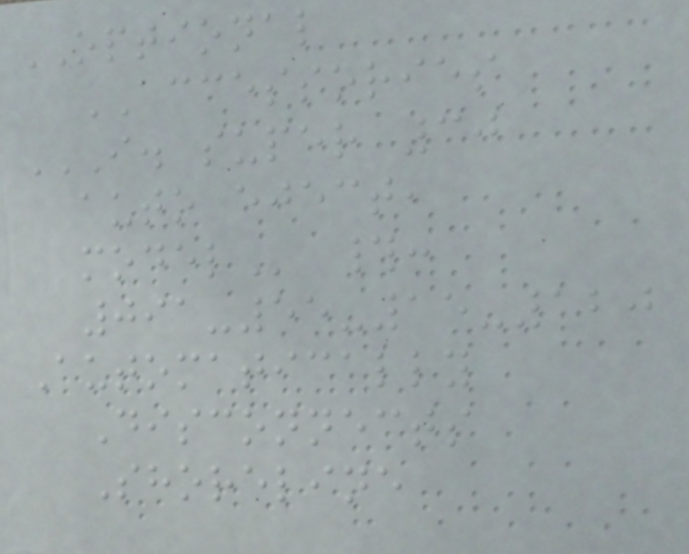OPTIONAL
ACCESSORIES
I. SUPER 30
AUTO EJECT,
MODEL #:
091-55-15-120
Automatically
Disconnects
Shoreline
